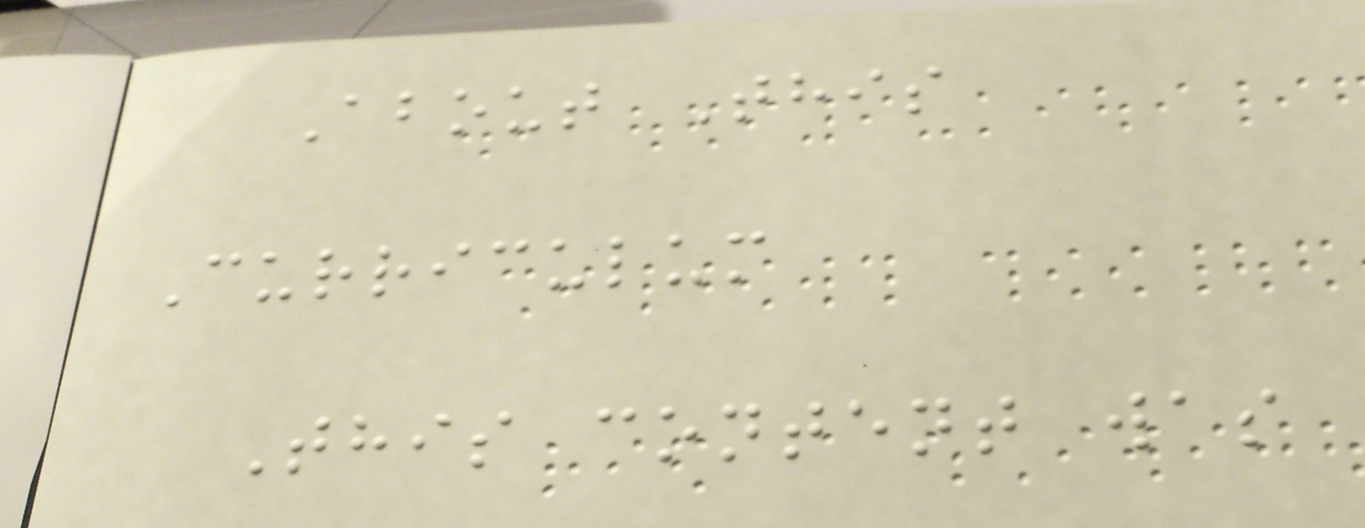About This
Curriculum
This content was
